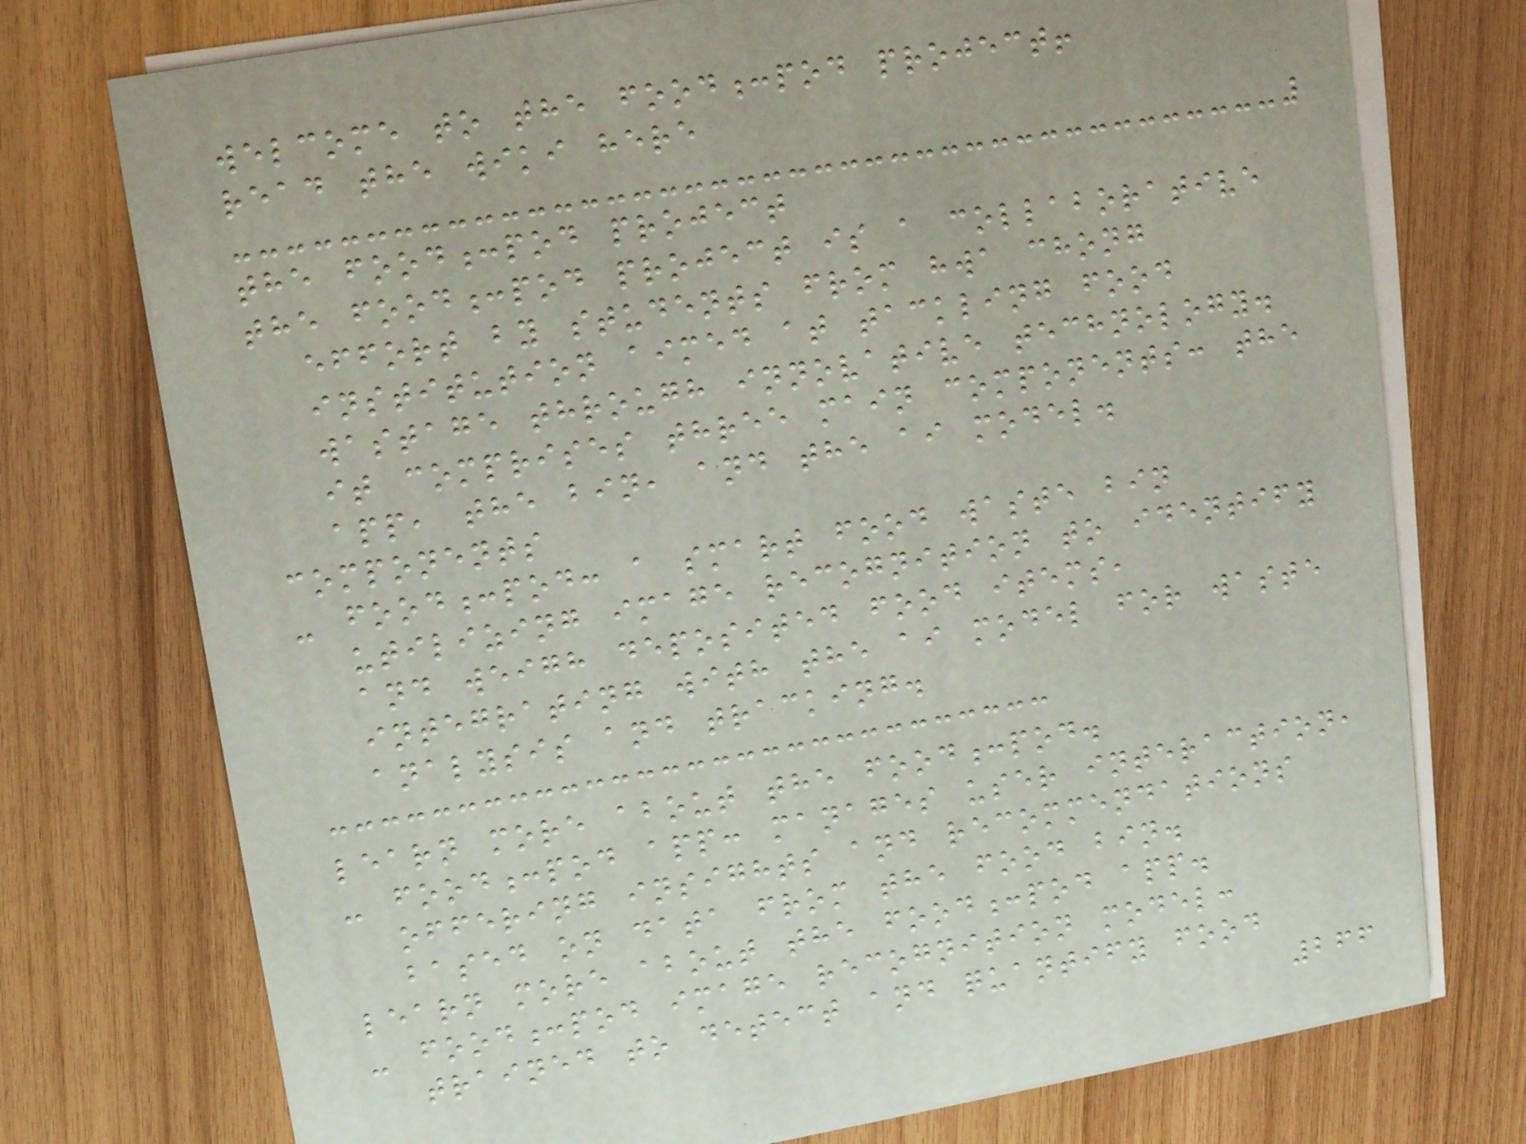welcome to the food:pod project!
read the wiki here
the food:pod project
the food:pod project is a collaborative
effort by students from hwa chong
institution aimed at tackling food
wastage through innovative technology.
it comprises three main components: the
app, the bin, and the ai model.
components
- food:pod: a smart food waste bin
utilizing image recognition to identify
and weigh deposited food items,
integrating with the ai model for waste
analysis and tracking.
learn more about the food:pod.
- food:pod app: manages user interaction,
offering insights and recommendations
based on data from the food bin.
learn more about the food:pod app.
- food:pod image recognition model:
trained to detect and quantify food
266
